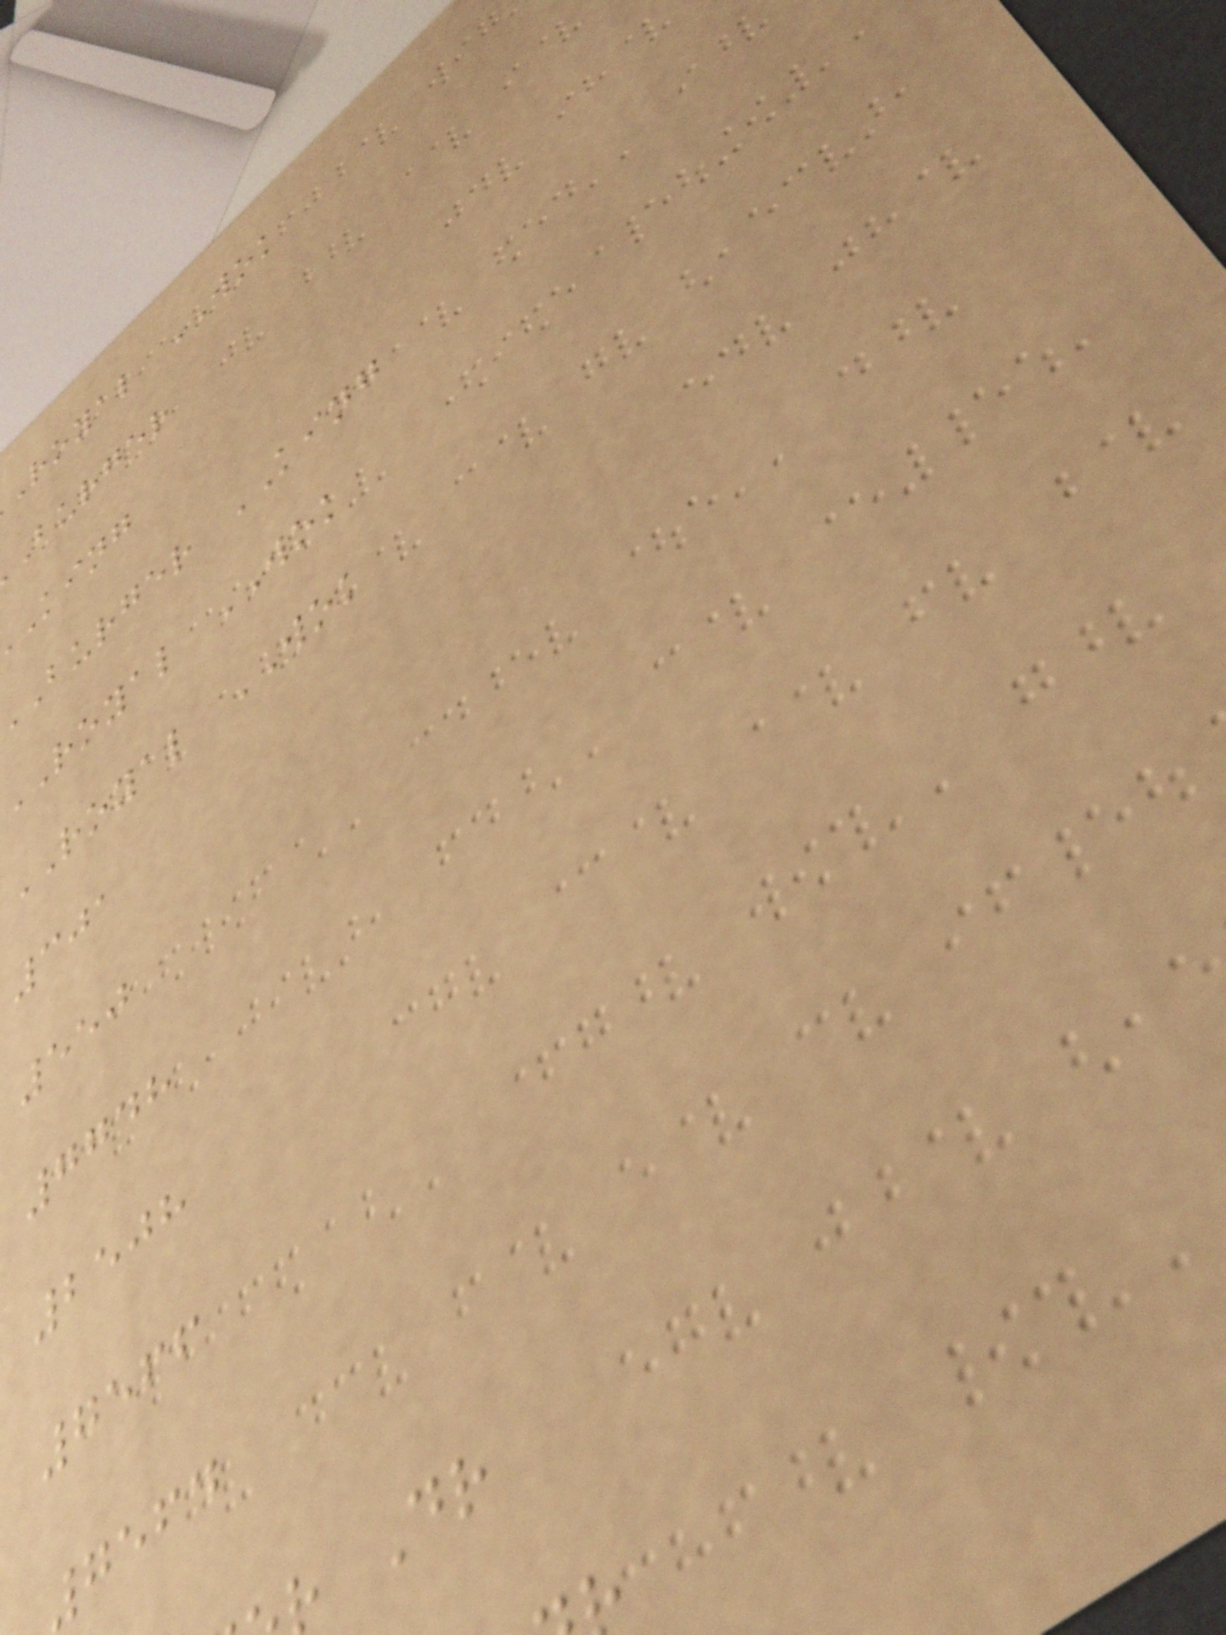royal WOK
burger
king
burger KING
ROYAL WOK
ROYAL WOK
301
550
7748
2508
7566
7564
